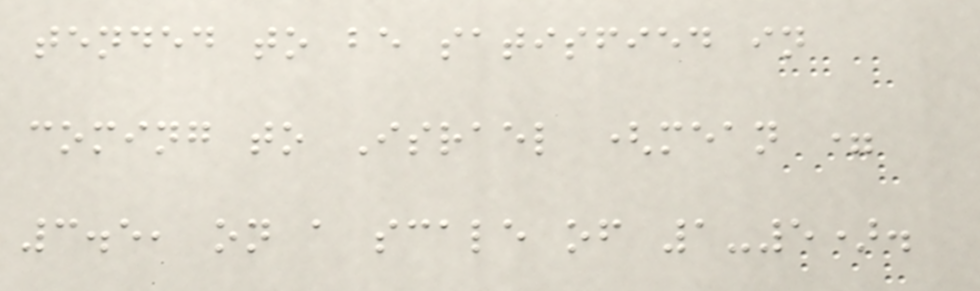tended to be satisfied in
coming to Israel (mean =
3.5, on a scale of 1-5).
